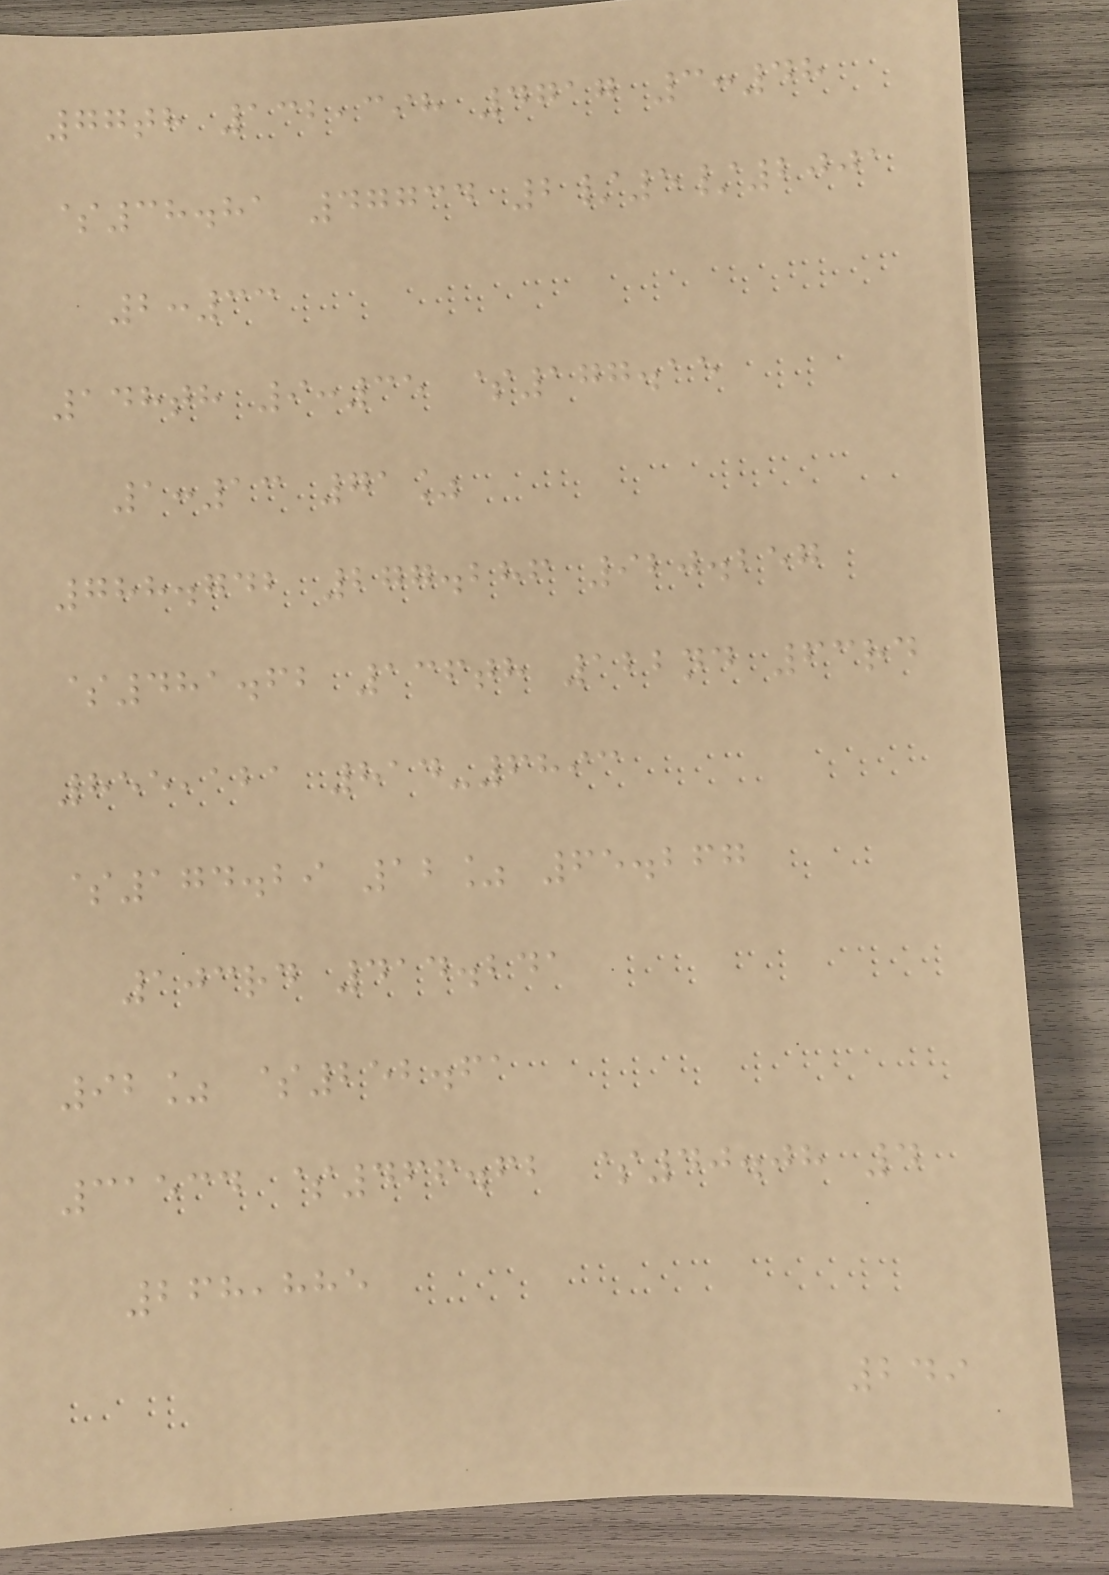77th 132,398 4717 3:48
$38.81 47734 2/5/2001
2:33
148th 9:35 $177.15
1:13 71%
788.742 277.286 920.257
$481.62 136th 122nd 63rd
855,121 814-6893
$174.29 12% 65.267
103rd 414.241
92% $252.61
31534 $466.62 $40.08 4
268,885
249
